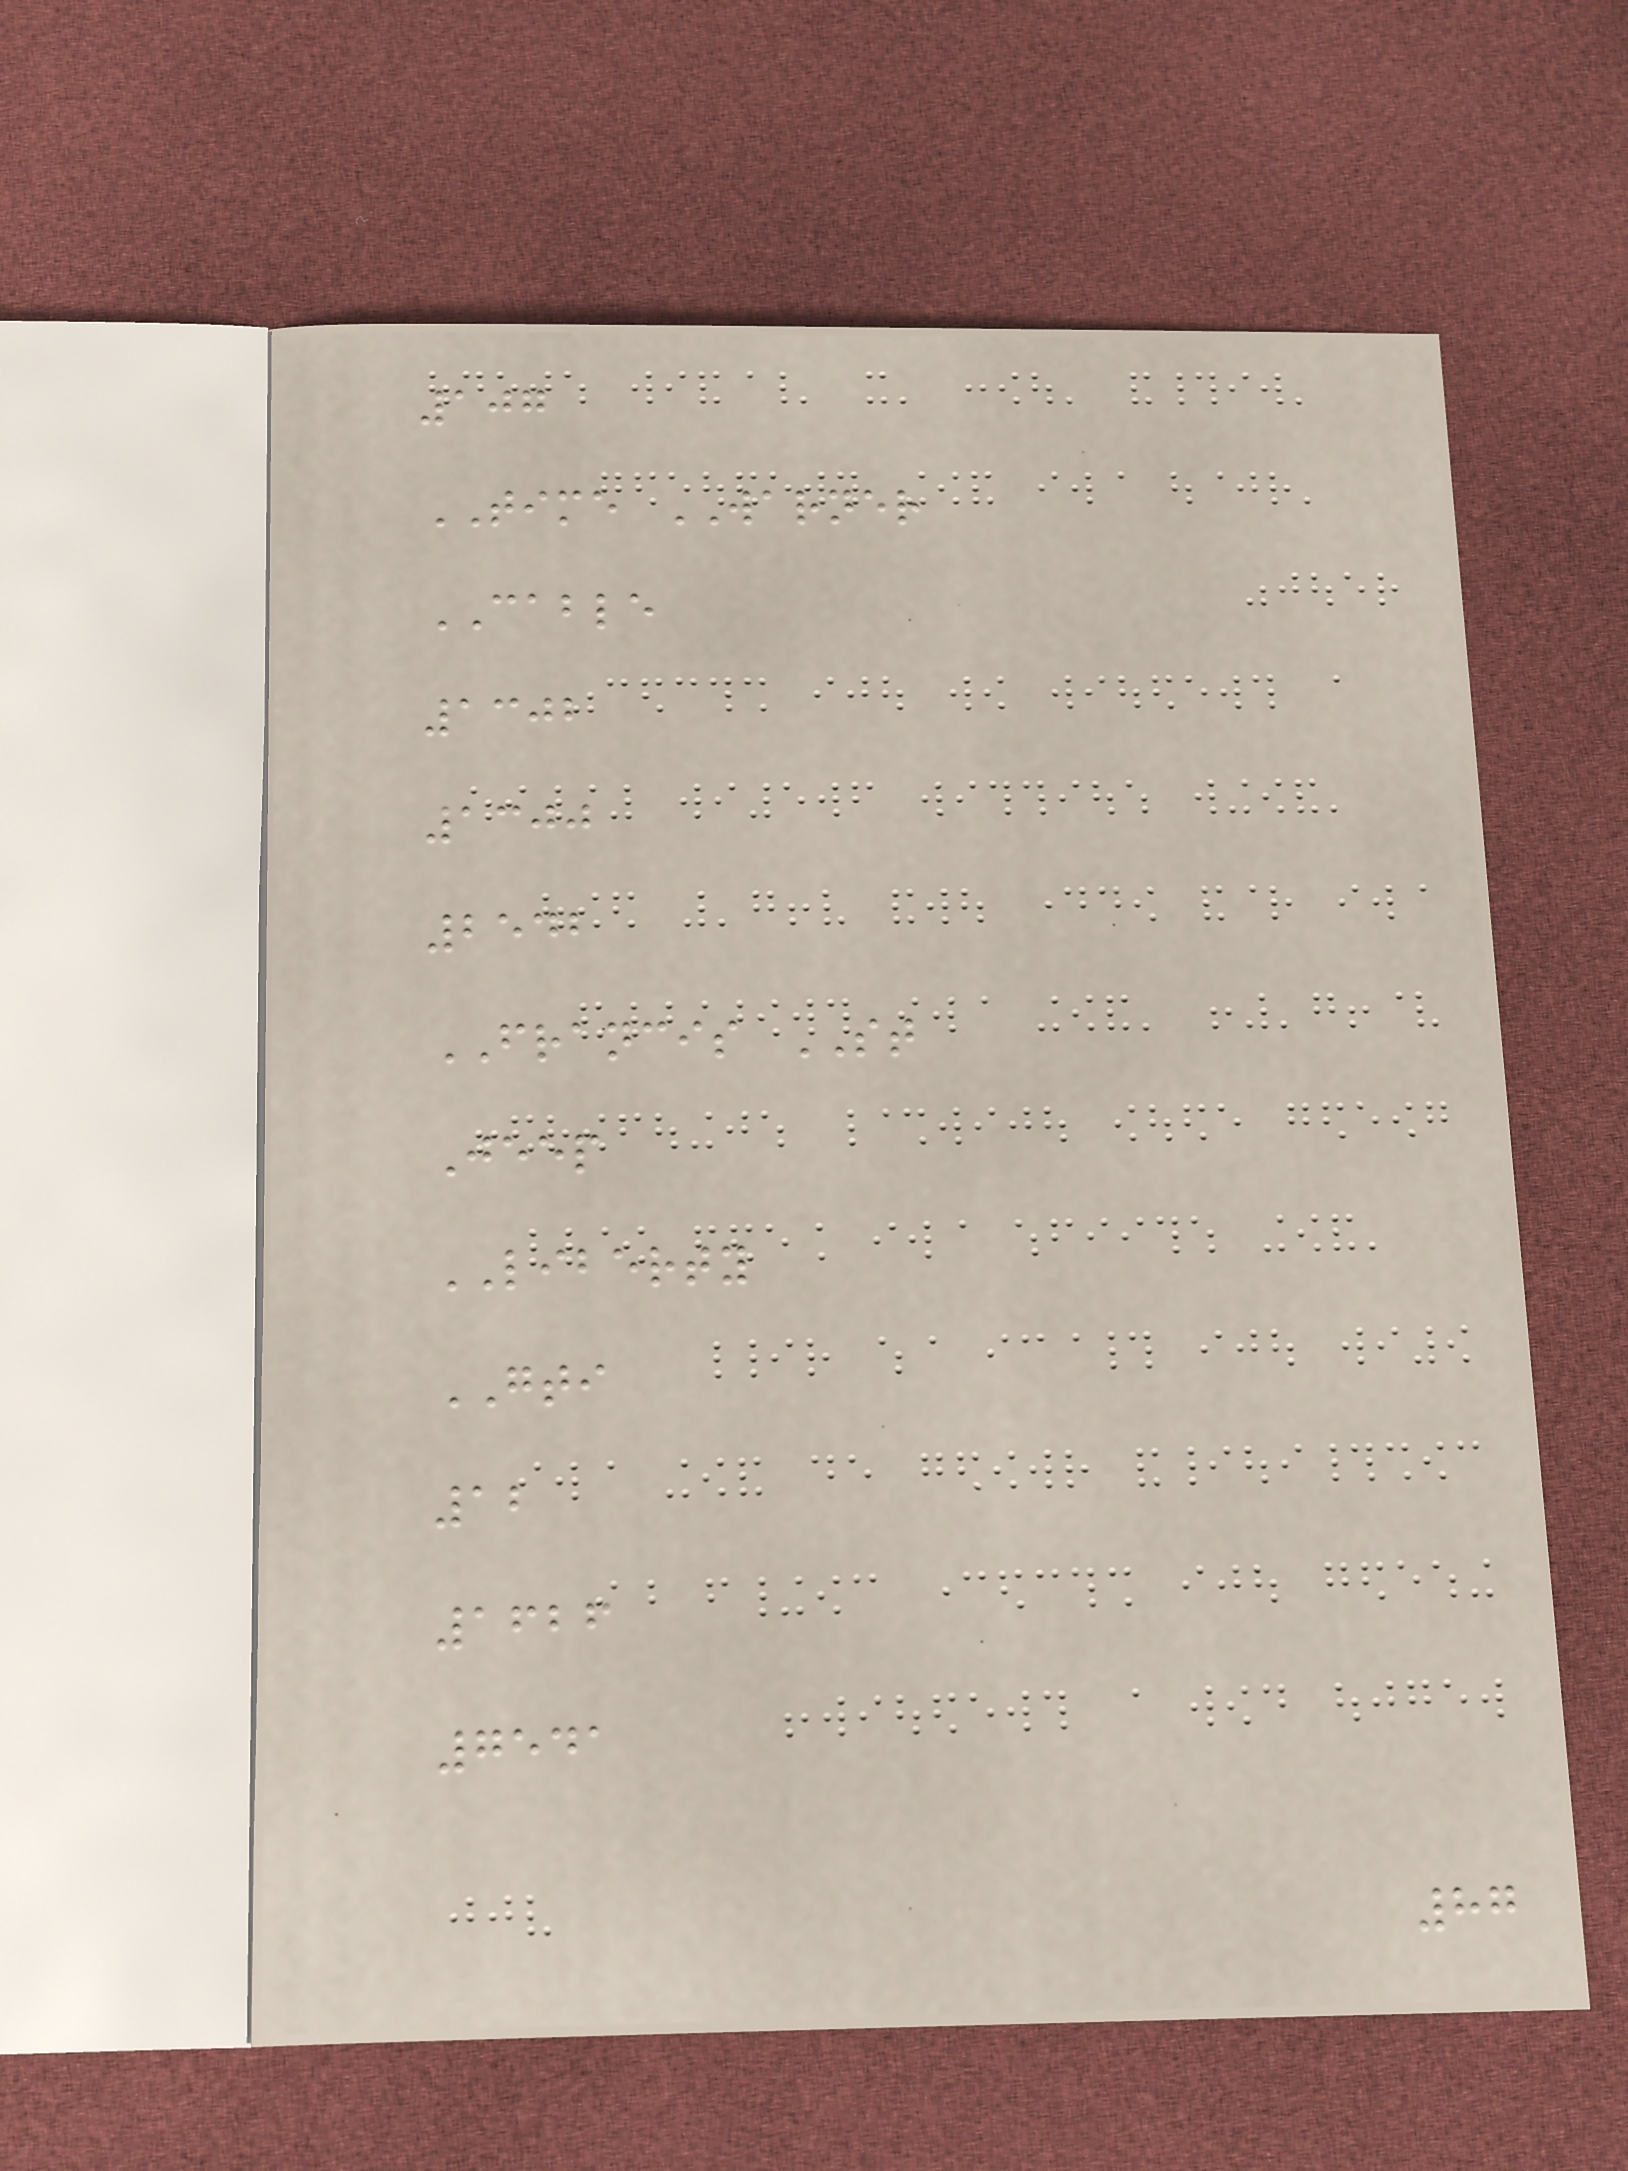107
TIME WARNER
CABLE
1302
1300
2542
FRANCIS ST
Jeep
LIBERTY
GTI
12
1626
7541
87
